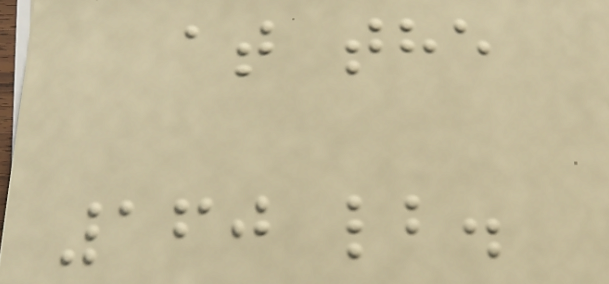at the
160 lb.
